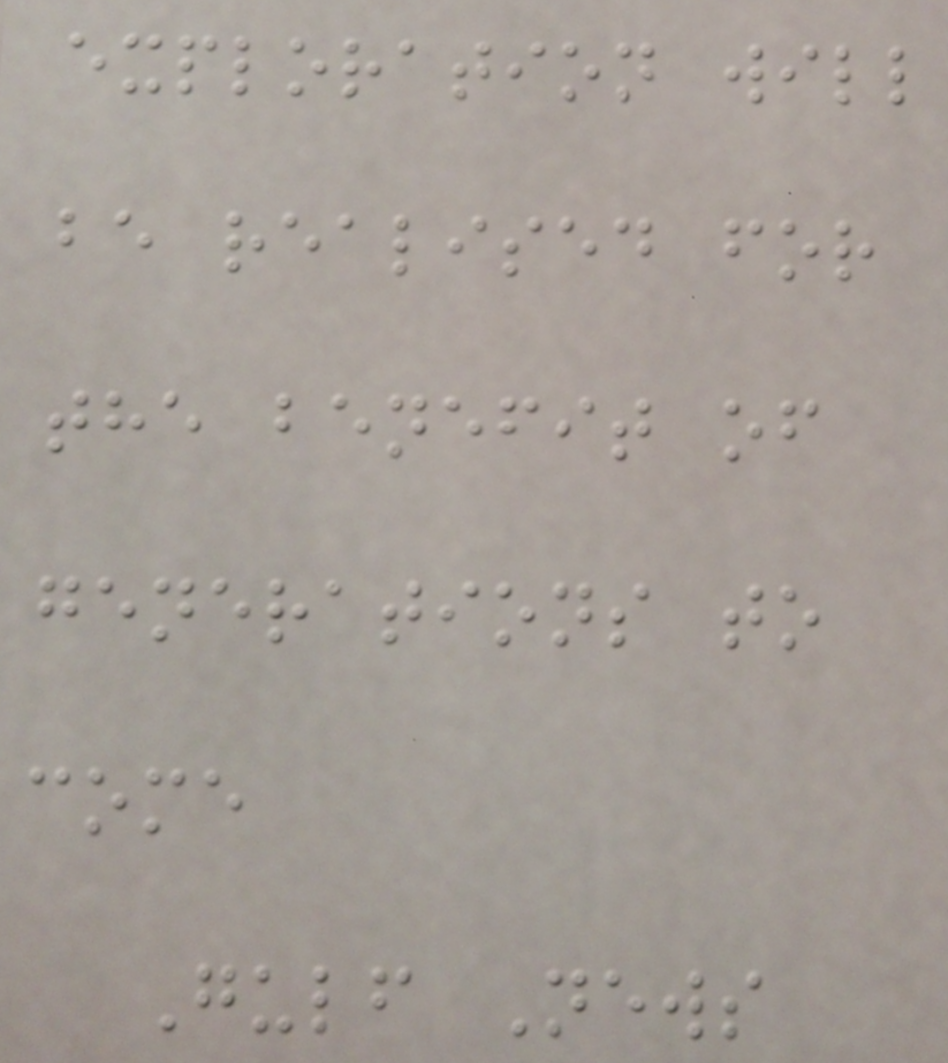exploration will
be realised for
the benefit of
generations to
come
Gulf News
